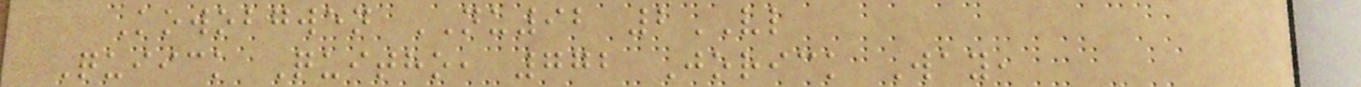Kowobgwen NU92 2VL
Quiick Quitho, 772 Jorick Way,
